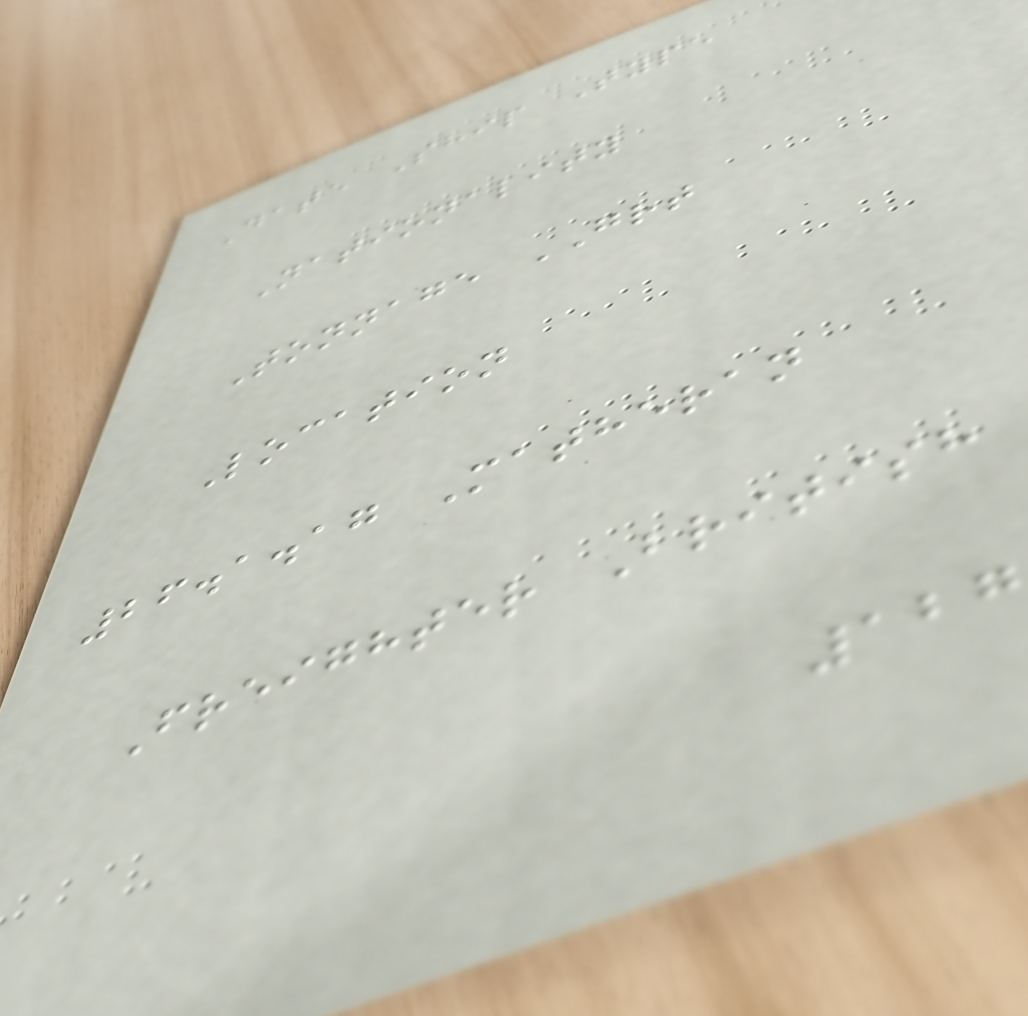Date Ship Type
Nationality
Tonnage GRT
Location
26.1.17 Matheran
Freighter British
127
